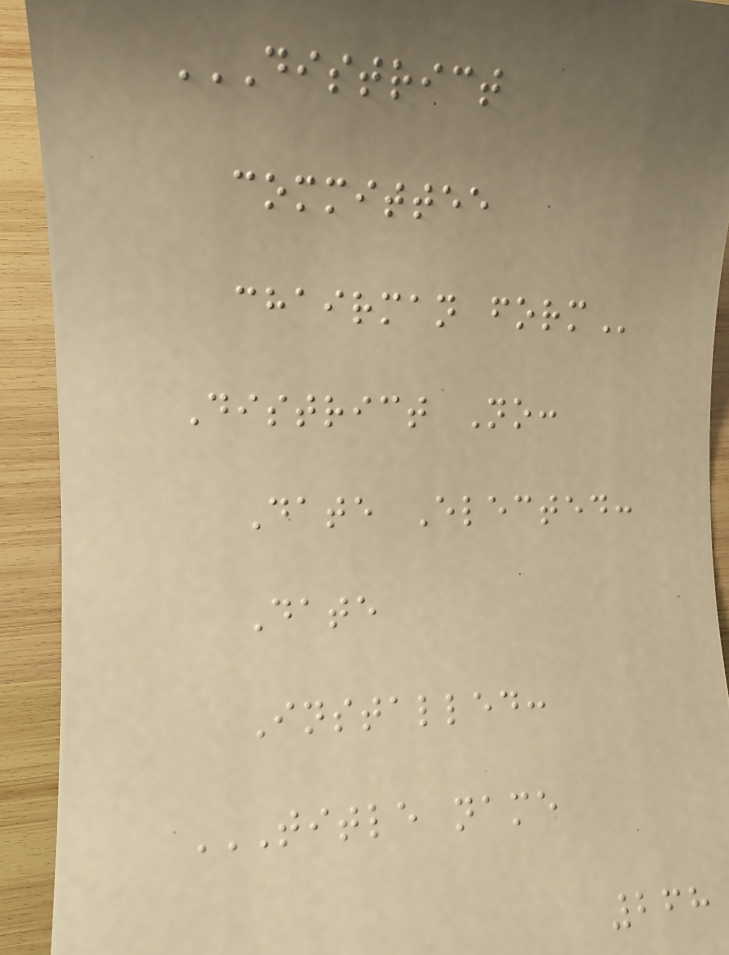DISTRICT
COMMITTEE
CHAIRMAN FORM
District No:
Date Elected:
Date
Installed:
TITLE NAME
268
